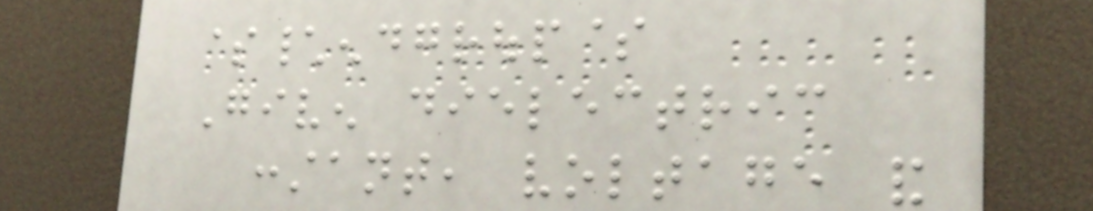$\endgroup$
Given dielectric
constant, voltage and
